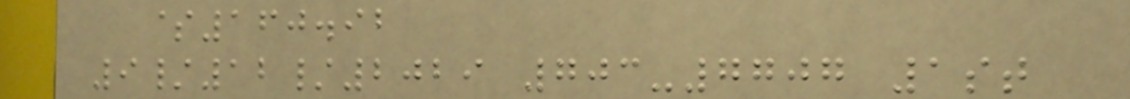$160.92
9/12/2029 703-7707 1st
